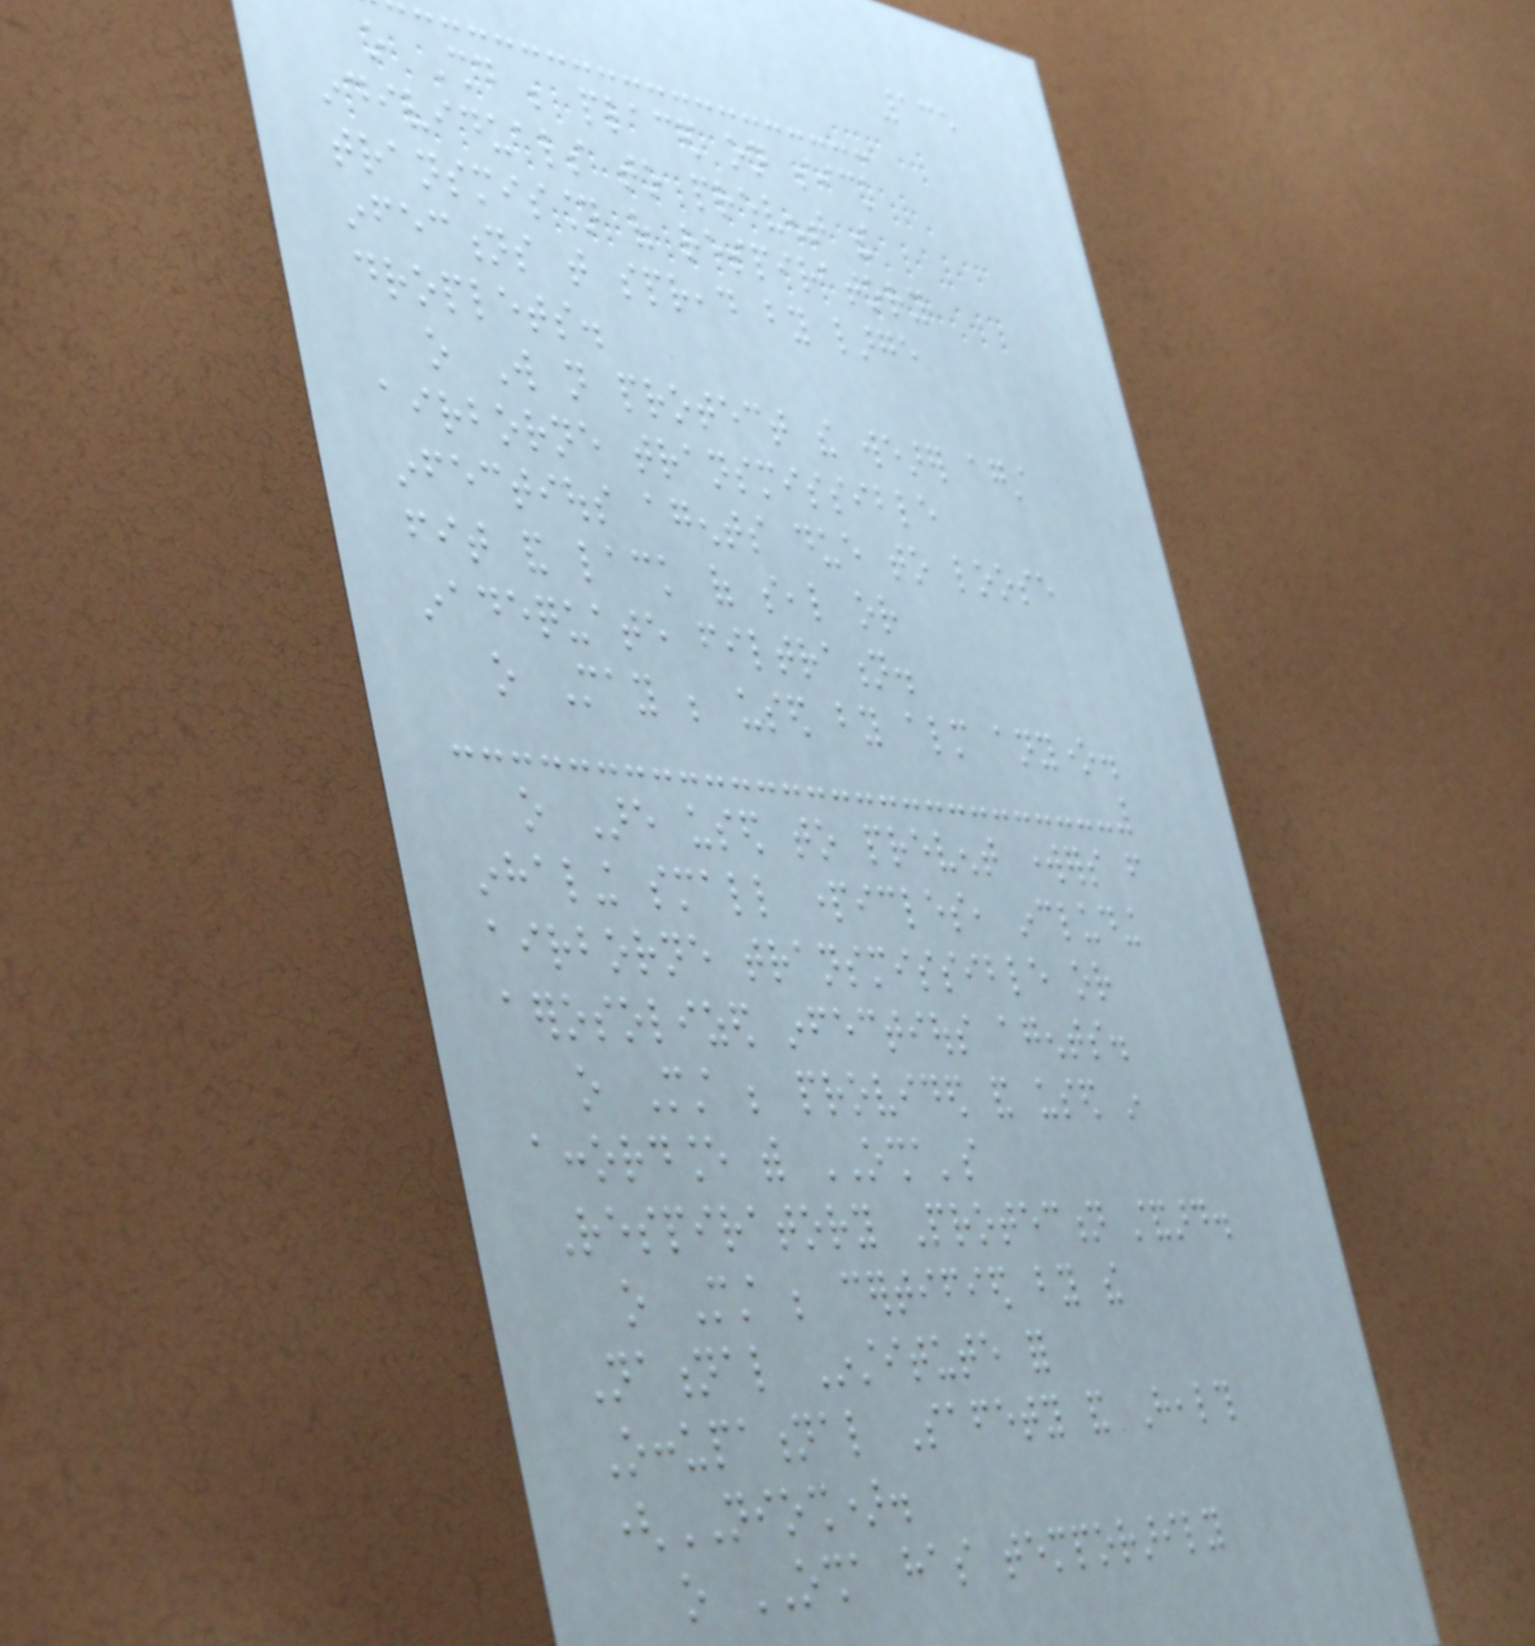135
o Should be placed on sick
individuals to prevent the
transmission of respiratory
infections that spread by large
droplets.
o Will not protect the wearer against
airborne transmissible
infectious agents due to loose
fit and lack of seal or
inadequate filtration.
o May be used by almost anyone.
o Are used to prevent workers from
inhaling small particles, including
airborne transmissible or
aerosolized infectious agents.
o Must be provided and used in
accordance with OSHA's
Respiratory Protection standard.
o Must be certified by the
National Institute for
Occupational Safety and Health
(NIOSH).
o OSHA has temporarily
